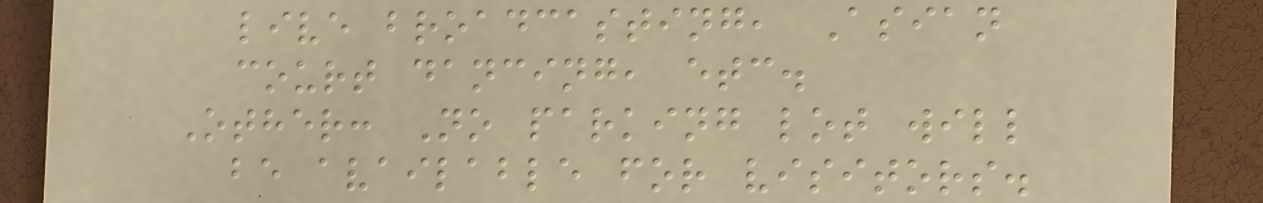live broadcasting, Asian
court dancing, etc.
Other: No parking lot will
be available for visitors.
